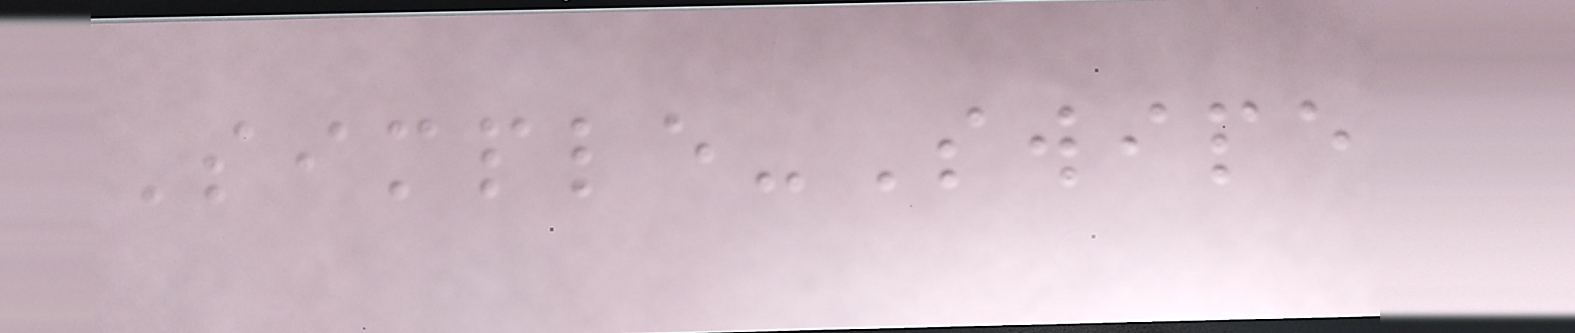Simple-Swipe
